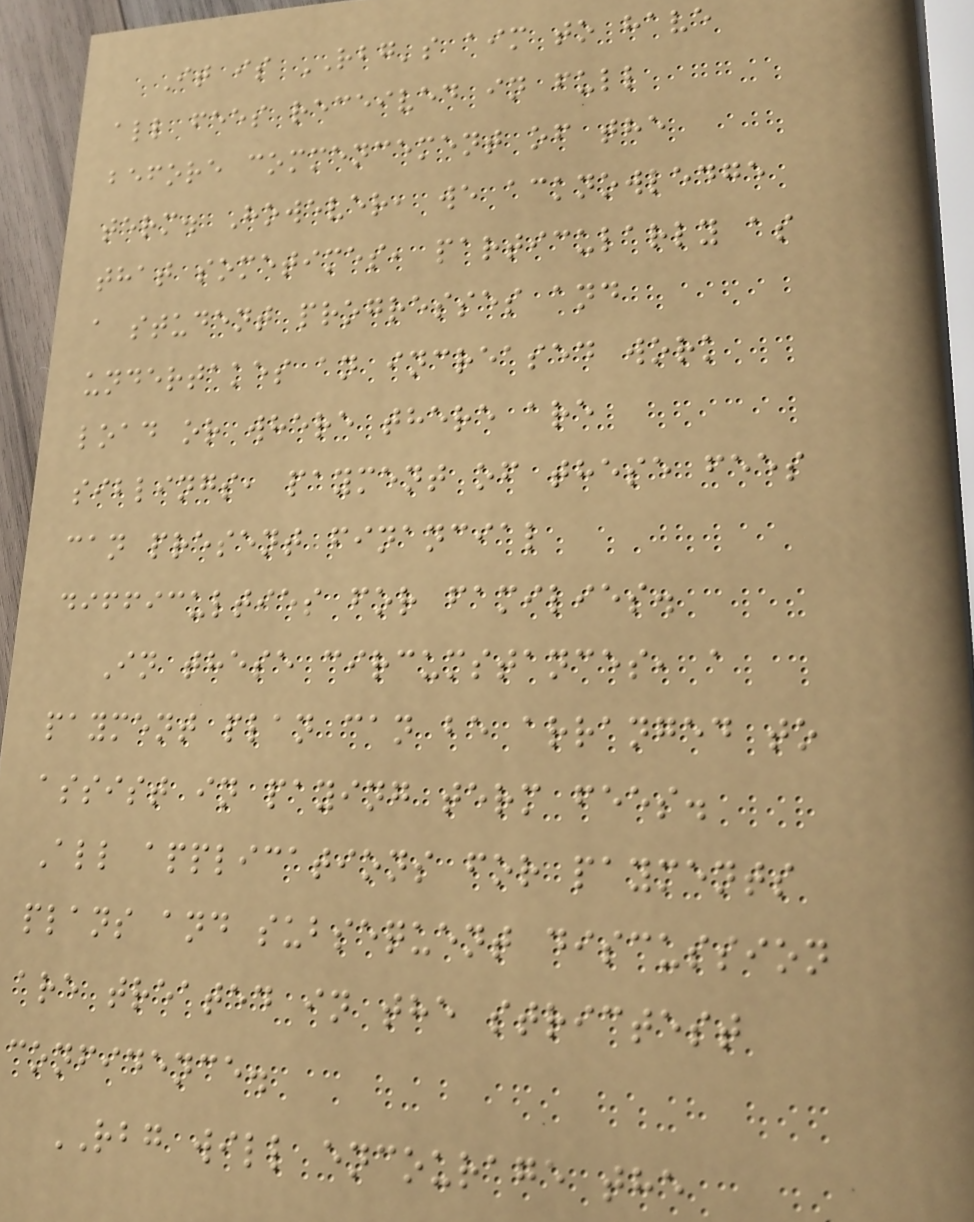It is RBG's aim to have
all fees received in full
before commencement of the
term. However, we acknowledge
that sometimes, particularly as
a student progresses and
undertakes an increased work
load or where there are
siblings, payment of these fees
can present financial
difficulties for families.
In these circumstances, a
payment plan can be arranged to
assist in paying term fees.
All applications for payments
plans and subsequent discussion
are treated in the strictest
confidence.
RBG will encourage the
